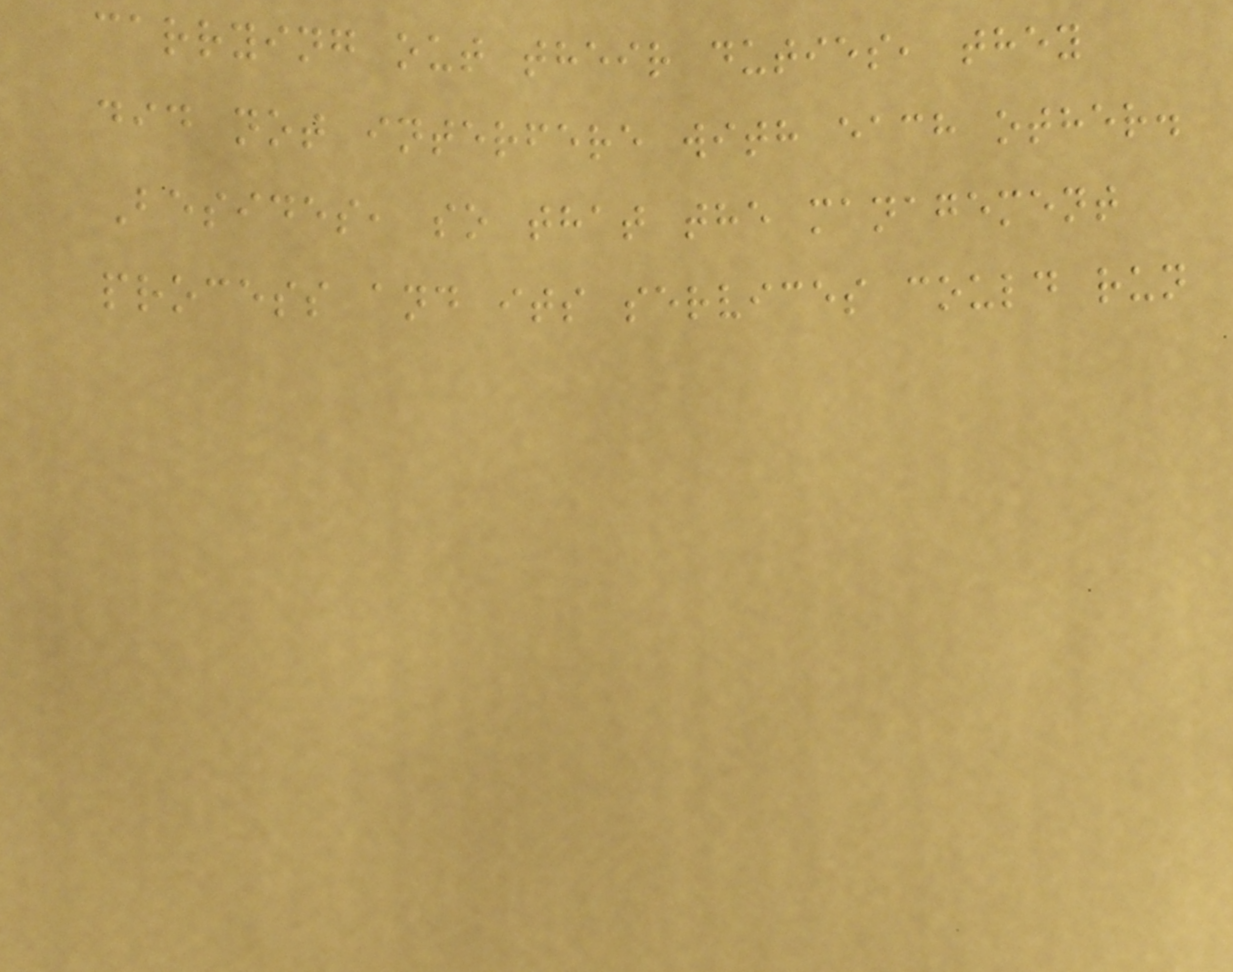carrying out their duties, they
did not interfere with each other.
Besides, so that the management
process and its services could run
